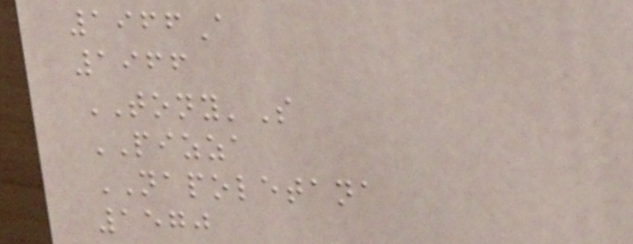1966A
1966
TONY'S
PIZZA
NAPOLETANA
1570
